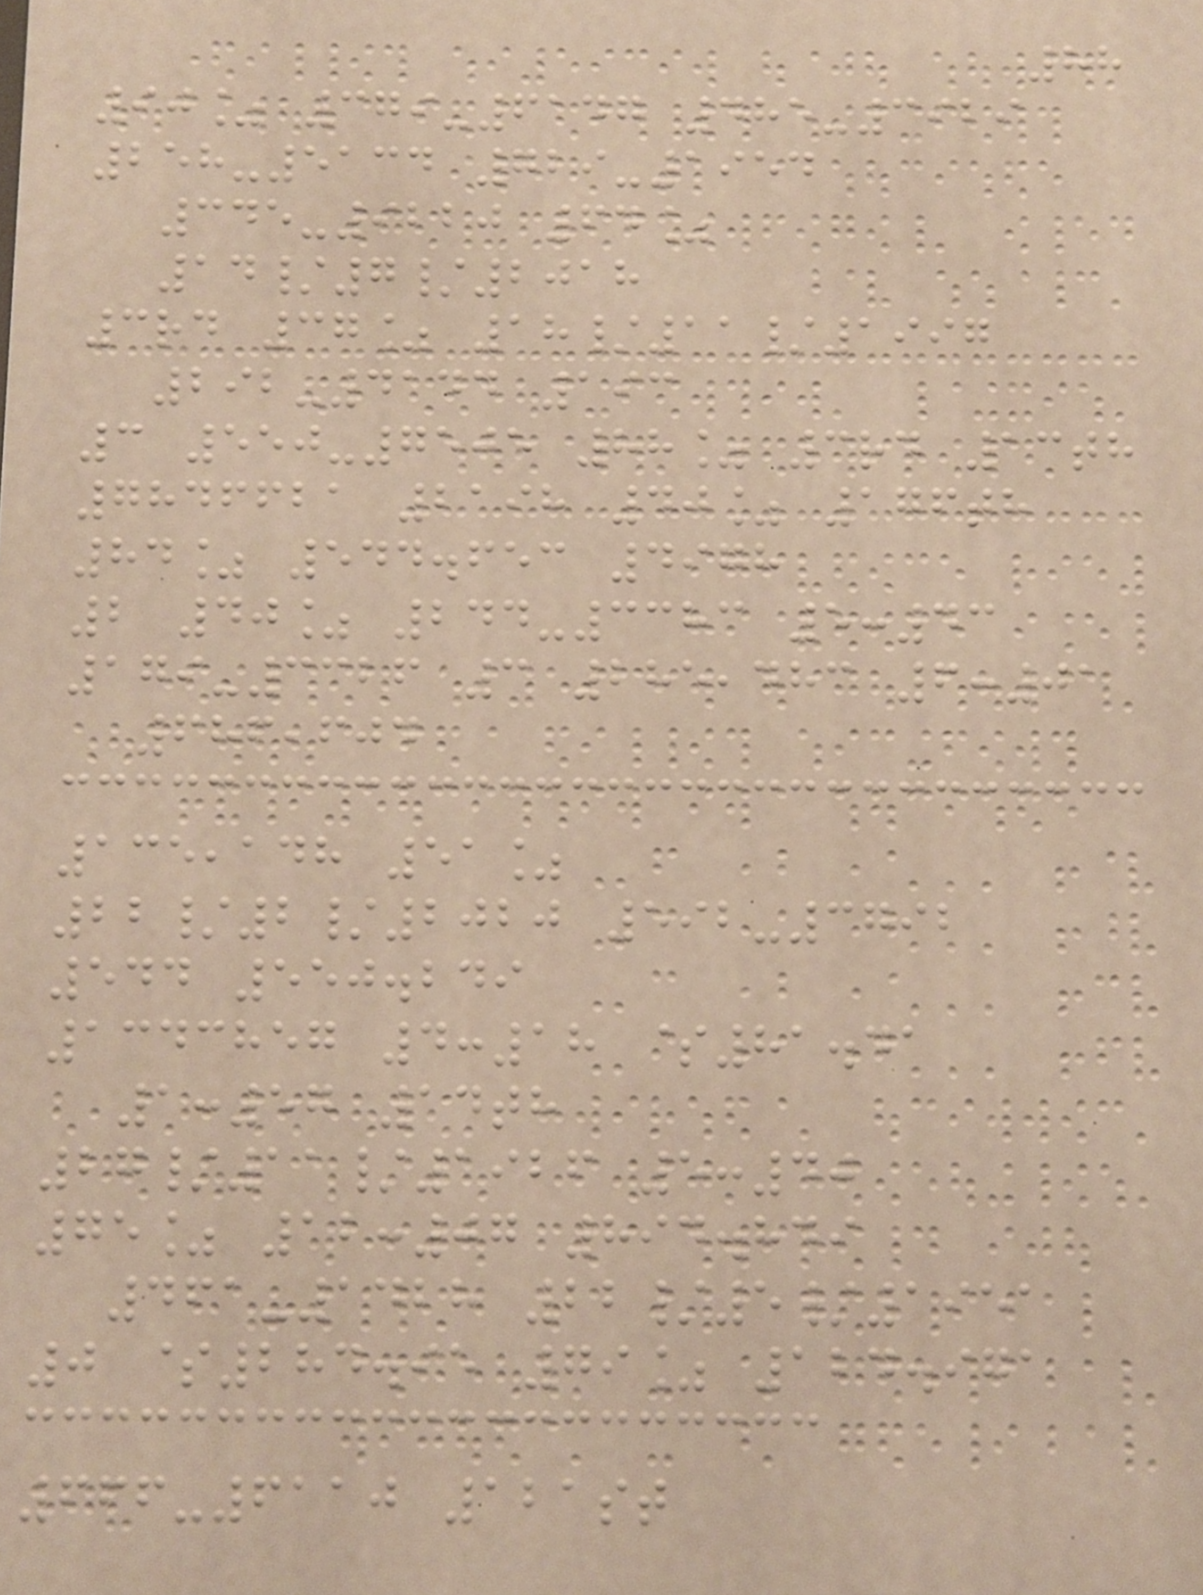88
90% 379-6147 485-3929
258-5134 729-1954
345-9220 64%
14/7/2018
3rd 37% 18/11/1997
292-4144 193
3 550-7505 88% 3rd 13th
7846621 2198 40% 176th
84% 544.653 4978
2 40% 244-3383 5:43
179-3326 3 285,483 6:01
686,604
135,148 51%
22/2/2020 592-3792
544 550.249
1343857 4:18 $81.41
1:57 14th
27/11/1926 5:40
75% 12:07 894.849
461-1428 22/5/1951
0 $284.95 79% 124.971
666-6110 121st
